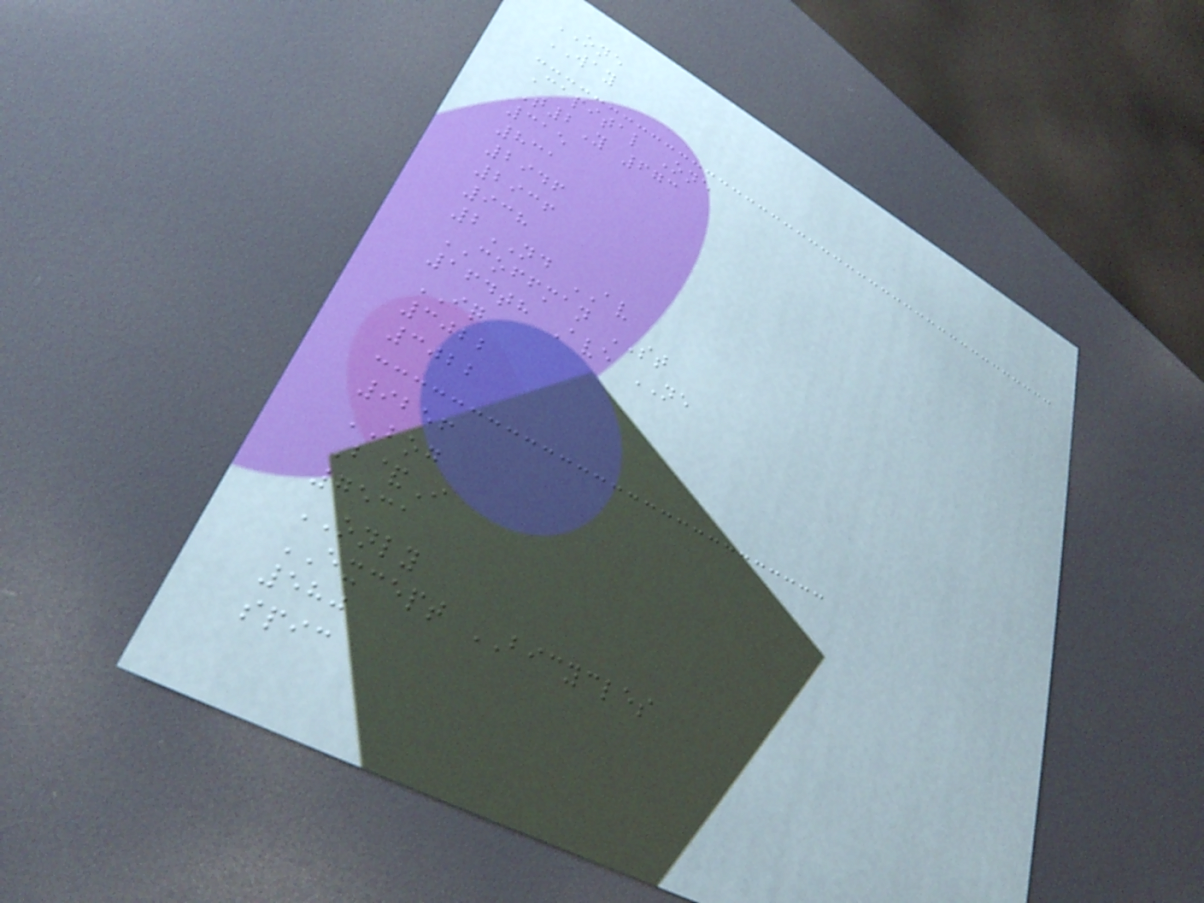ONE
WAY
Capital One
T2Y 673
315
831
2946
2936
938
2ND AV
COFFMAN ST
164th Ave NE
IQ
3022
3022
9256
BOG
B&I
7531
ONLY
EXCEPT BICYCLES
580
spic
